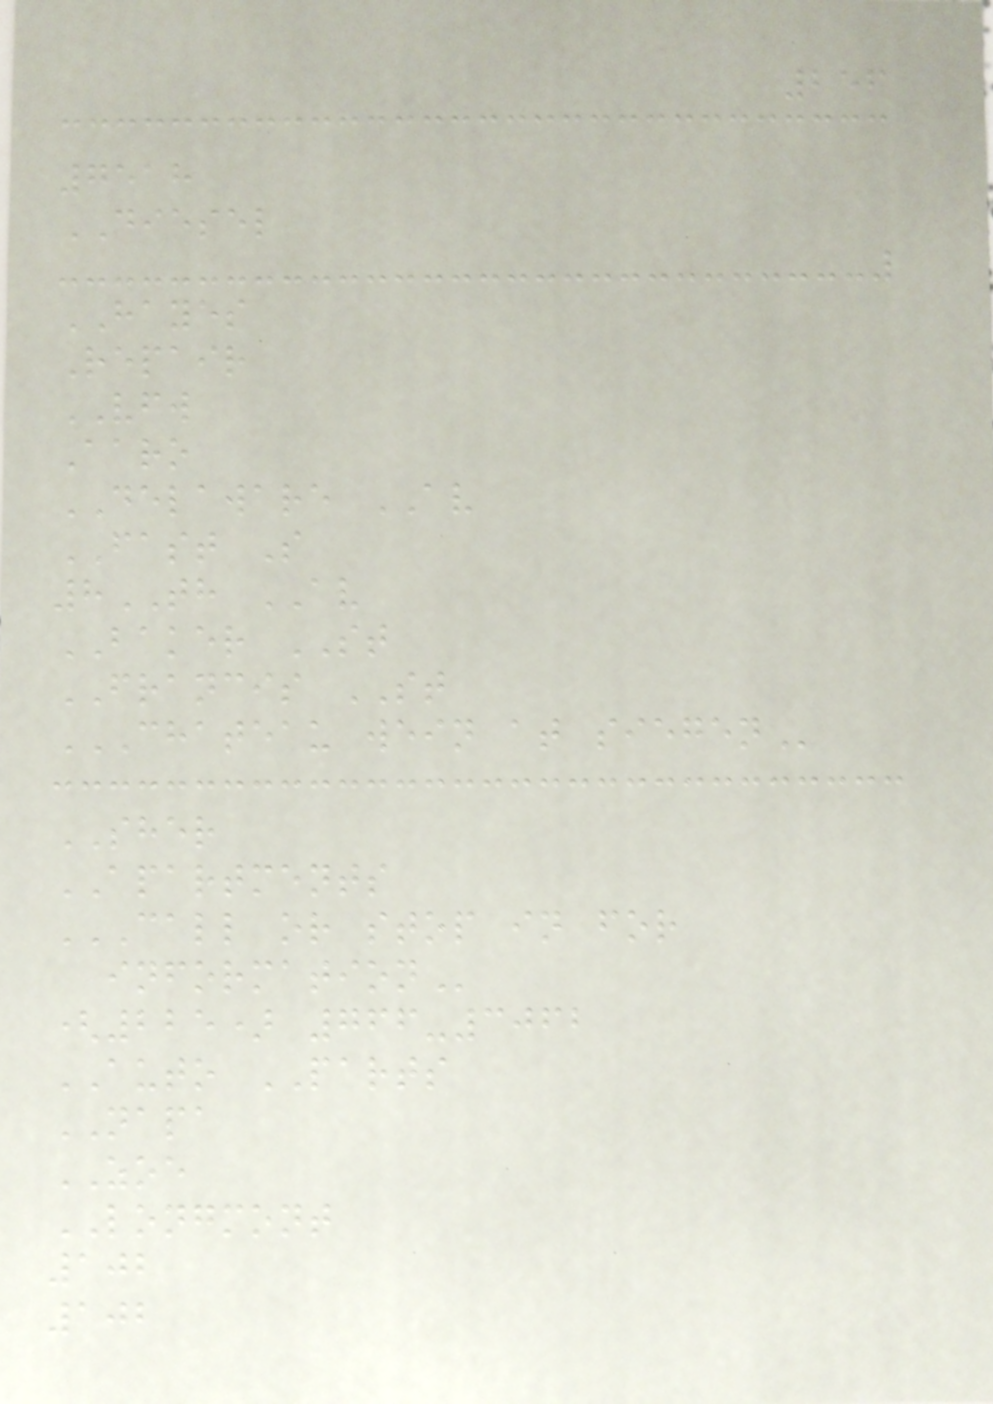256
7518
DIESEL
HAYES
Repair
VFW
Aaro
DELAWARE AV
FAST S
8TH AV
BAKER ST
FRANCIS ST
CHATEAU WEIN AT SIEGEN
SHER
APARTMENTS
CALL OR STOP IN FOR
INFORMATION
(225) 766-3062
AUTO PARTS
NAPA
ZOE
LONGMONT
102
102
